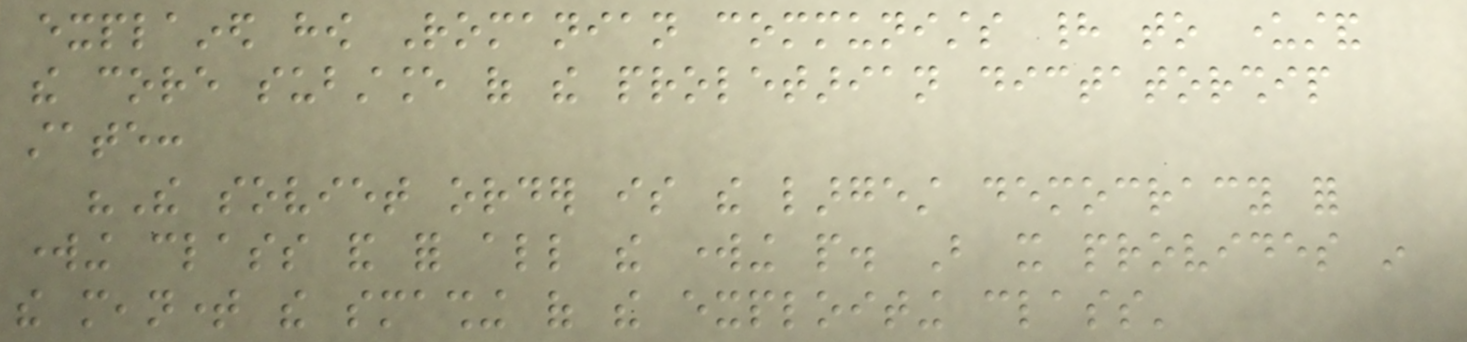explained how Romanian communists had to understand
the core substance of the proletarian dictatorship
state:
"The soviet order is the largest democracy for
working class and for all the working people. But it provides in
the meantime the smashing of the exploiting class'
